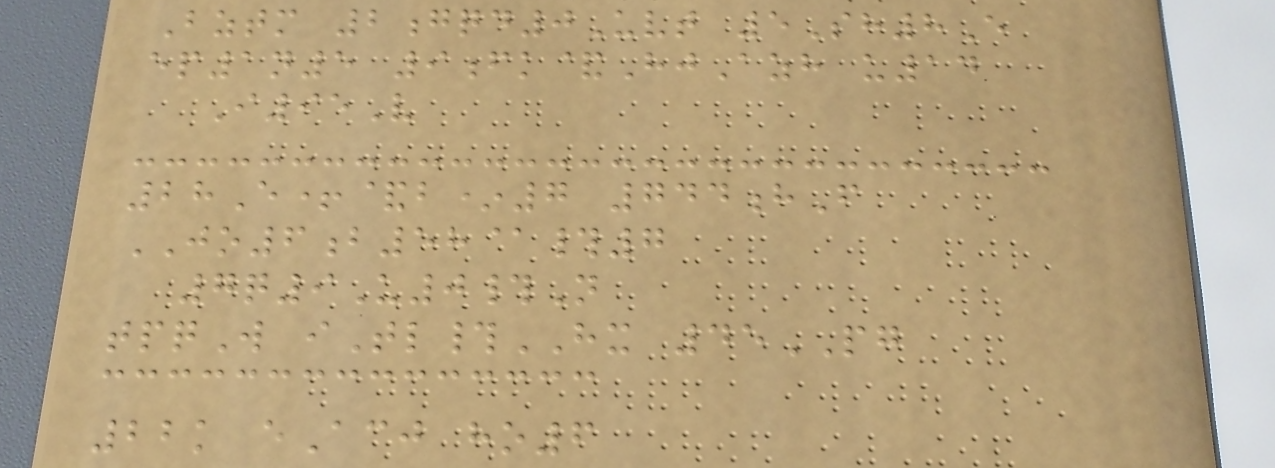Bztm 2gqd0Uvt 5Sh8E
ep1n5 9fk&HjAzh u14
I95V
28E+&b*7 744hF
JO6b58@#7
7q9U0#N
tpqW iTl#HX 45PG
22k eAcj ho6
